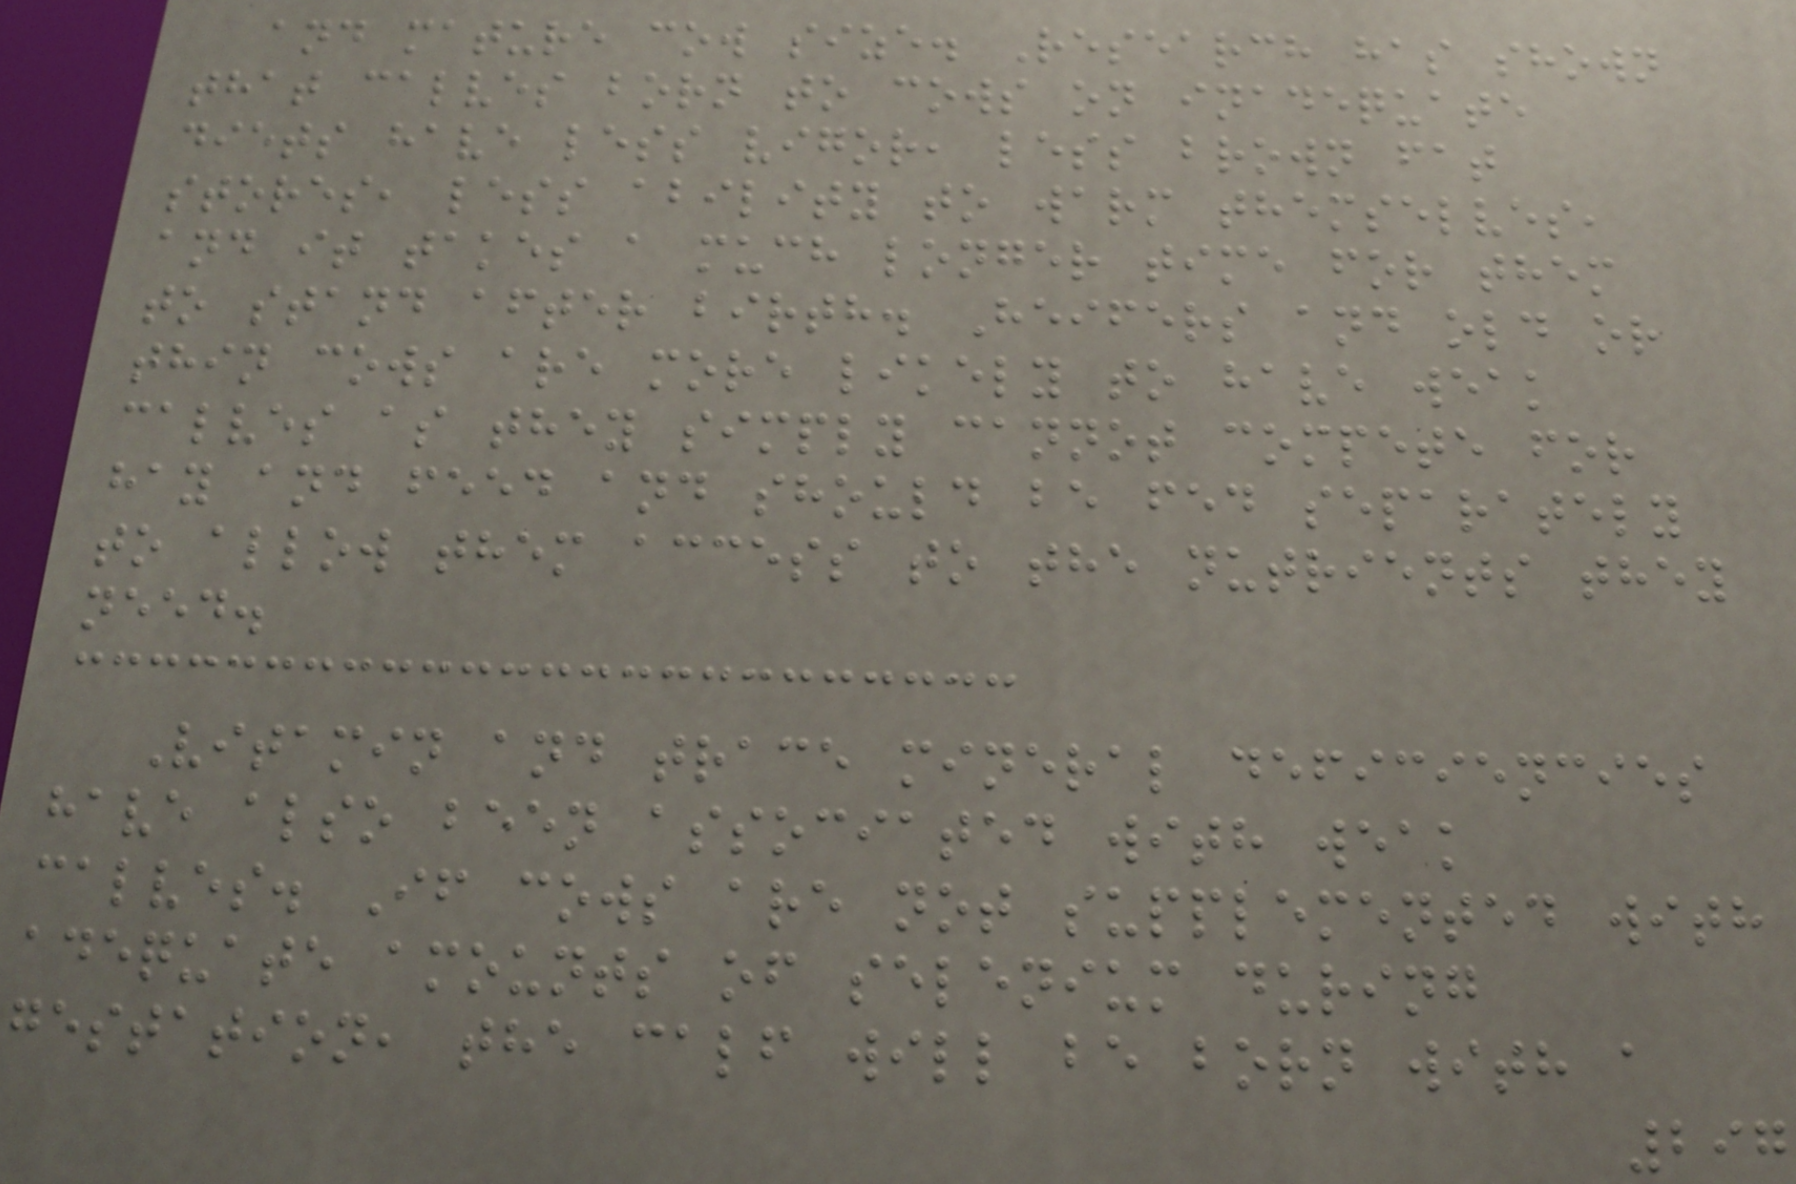and mature cow size. Research has shown
that calves born to cows on inadequate
diets have less vigor, less brown fat
stores, less ability to warm themselves,
and it takes a much longer time for them
to stand after birth. Heifers and old or
thin cows are more likely to have weak
calves as they simply cannot compete for
hay and feed and should be fed separately
to allow them access to the nutrients they
need.
Vitamin and trace mineral deficiencies
have also been associated with weak
calves. If cows are not supplemented with
adequate amounts of selenium during
gestation, the calf will be born with a
297
